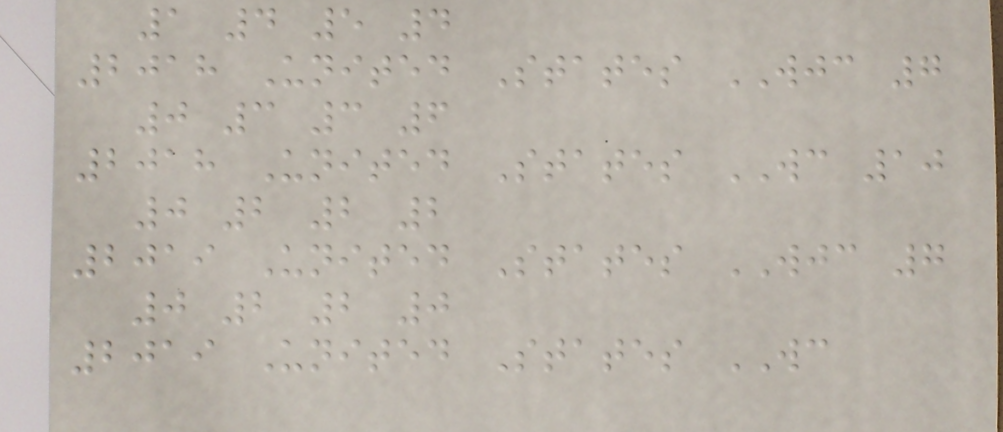1 4 5 4
2018 United States WJC 7
0 3 3 6
2018 United States WC 10
0 2 2 2
2019 United States WJC 7
0 2 2 0
2019 United States WC
